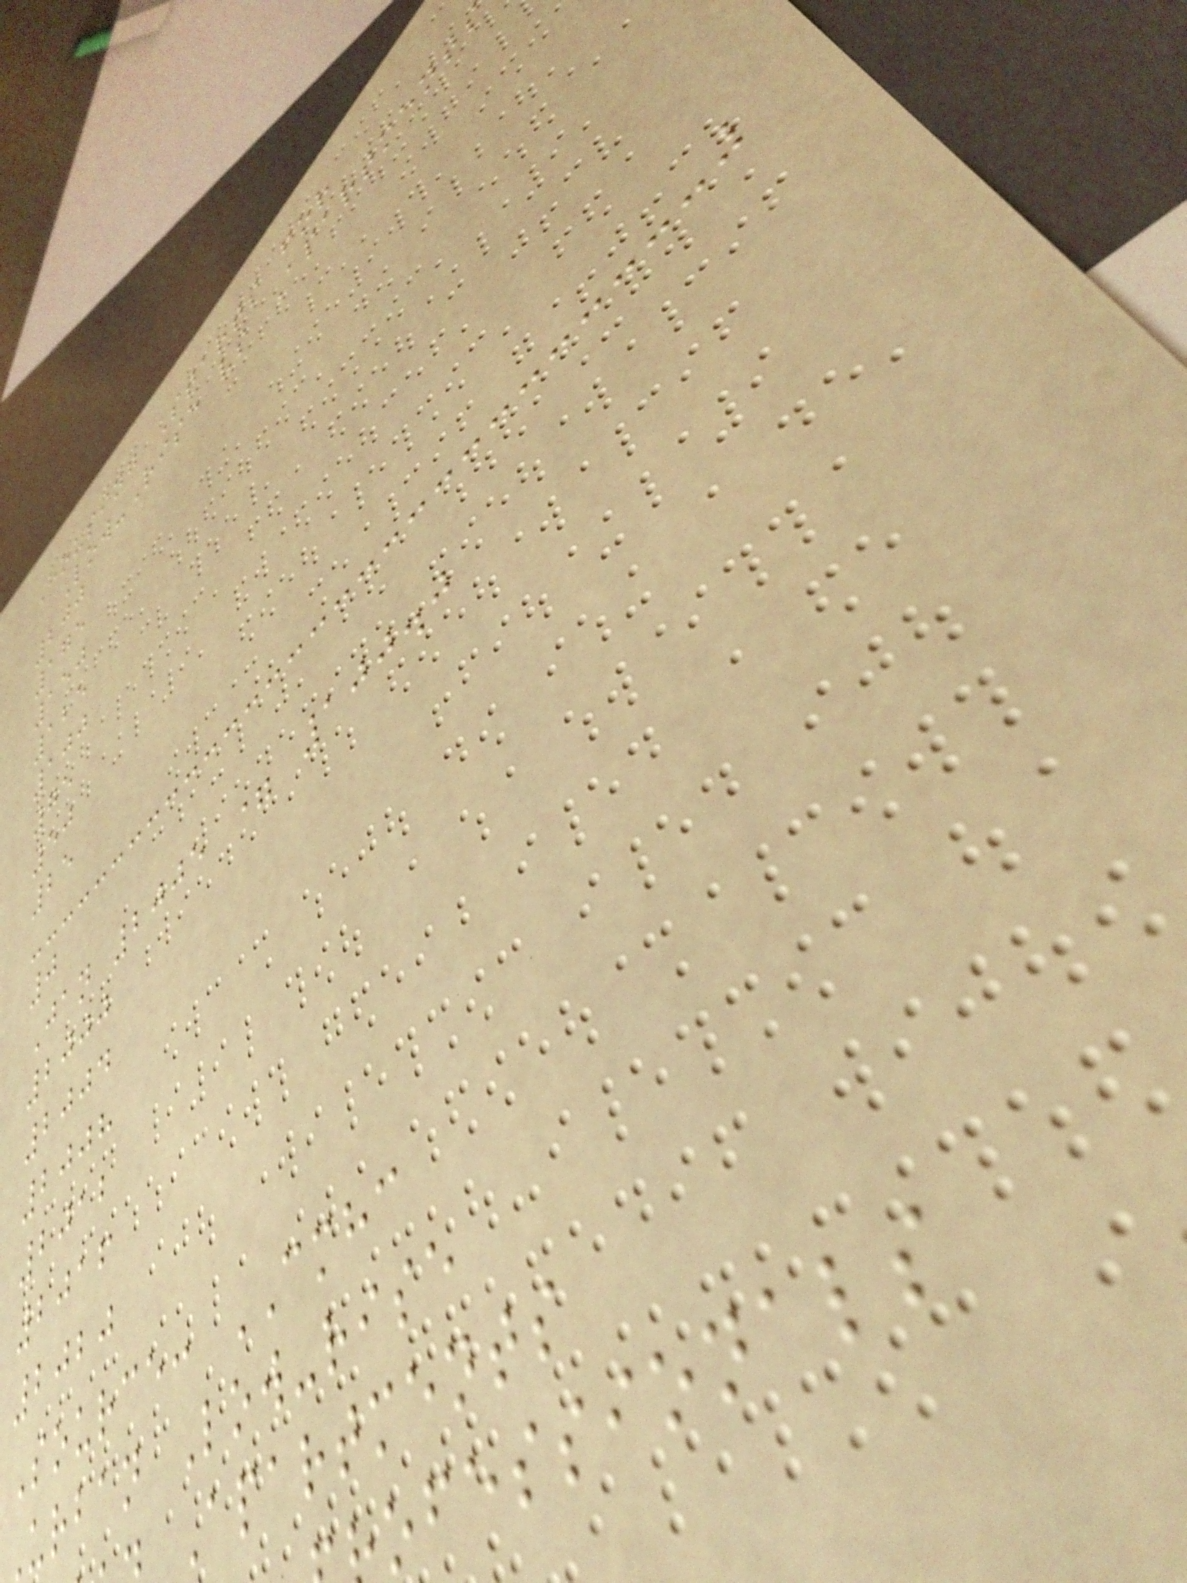Housing Starts for
Low-Rise vs Apartments
200
175
150
125
100
75
50
25
0
Jan 2005 = 100.0
2000
2004
2008
2012
2016
2020
Source: CMHC
urban Low-rise
Apartments
ofessionals
